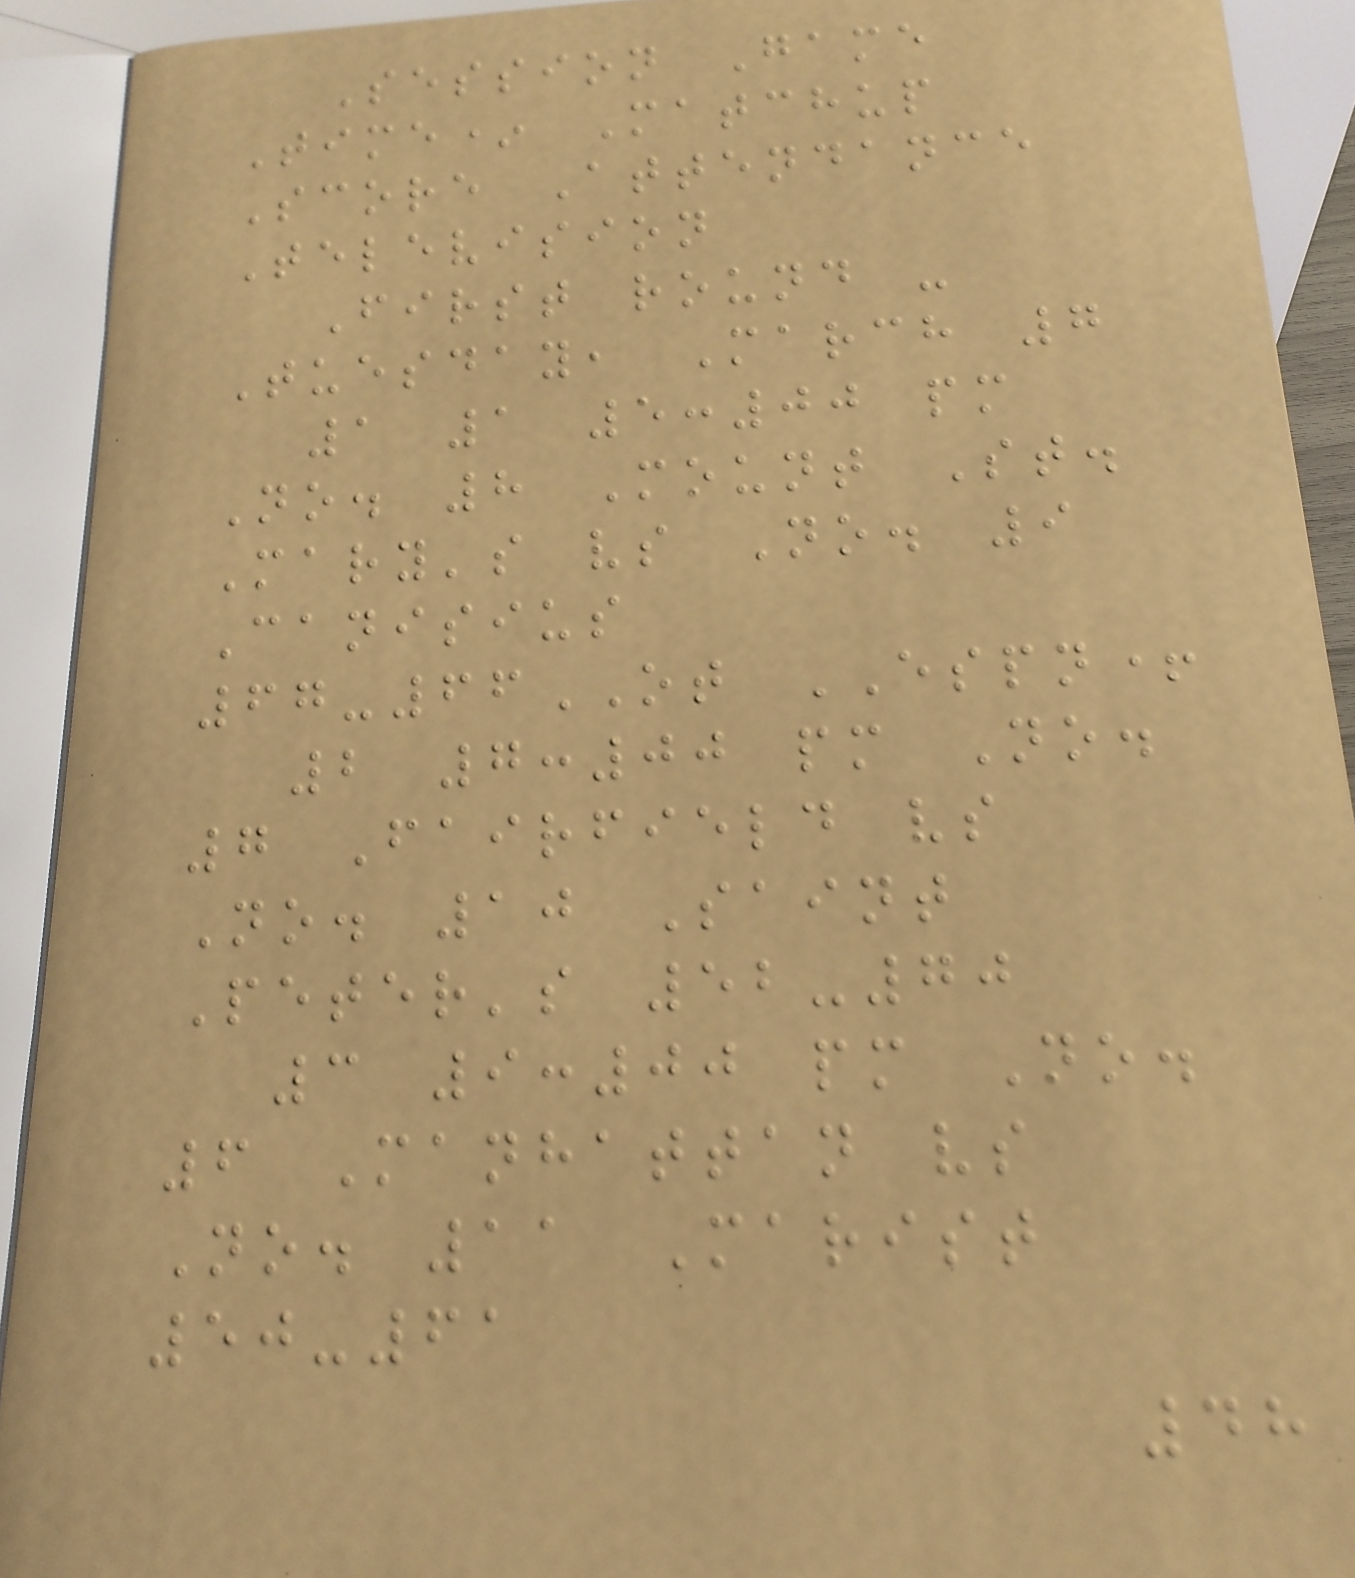Session Game
Time* Matchup
Score Attendance
Television
First round -
Tuesday, March 7
1 1 5:00 pm
No. 8 Mount St.
Mary's vs No. 9
Canisius
67-66OT ESPN+
2 7:00 pm No.
7 Fairfield vs
No. 10 Saint
Peter's 52-70
3 9:00 pm No.
6 Manhattan vs
No. 11 Marist
50-61
48
